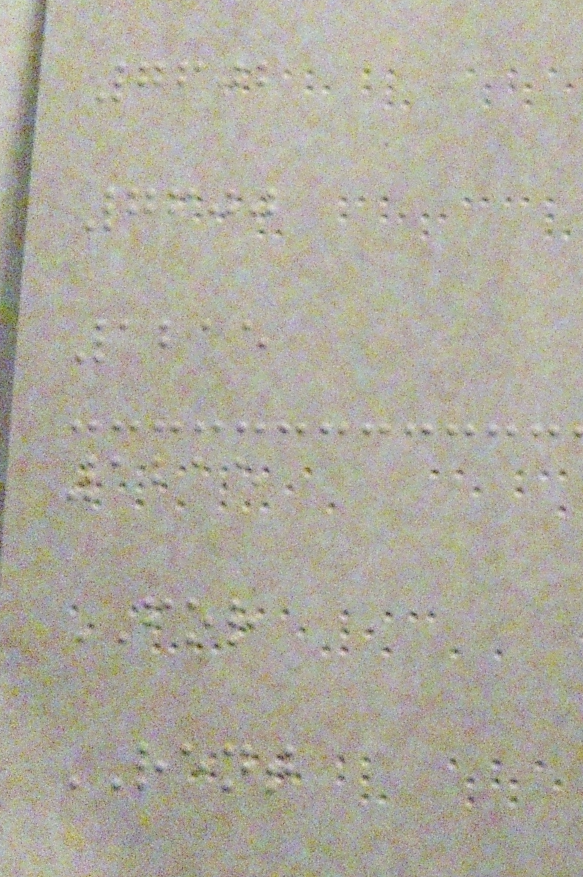7602
7600
1215
1215
FOR
RENT
